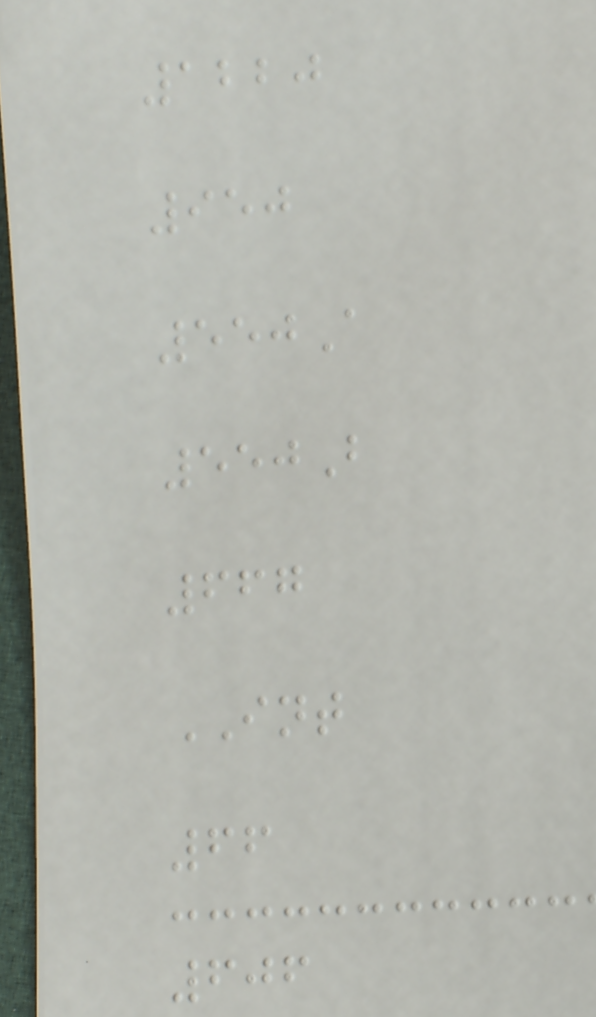1220
950
550A
550B
667
INT
66
606
